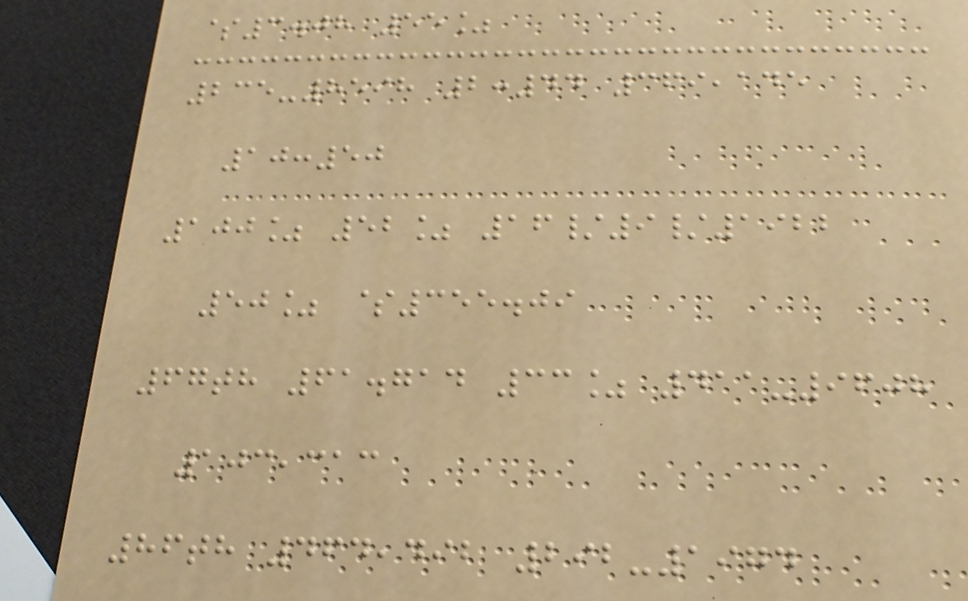$3.08 55%
235-8598 2:44 369,145
10:50
100% 52% 16/9/1922
50% $355.09
67th 61.714 33% 411-9608
103,313
86th 464,492 292-1974
